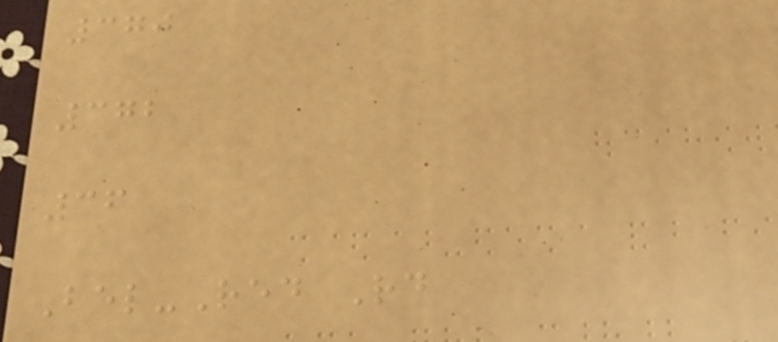370
372
36
Bel-Red Rd
